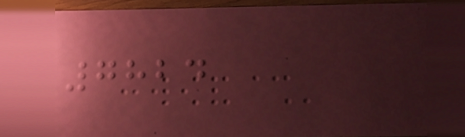7824
